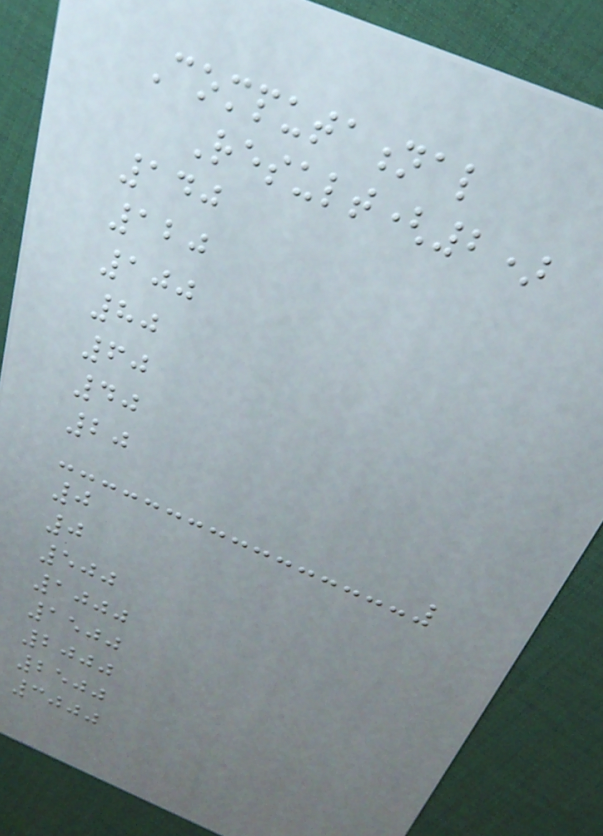Computational
Result(2)
140
120
100
80
60
40
20
0
0
500
1000
1500
2000
2500
3000
